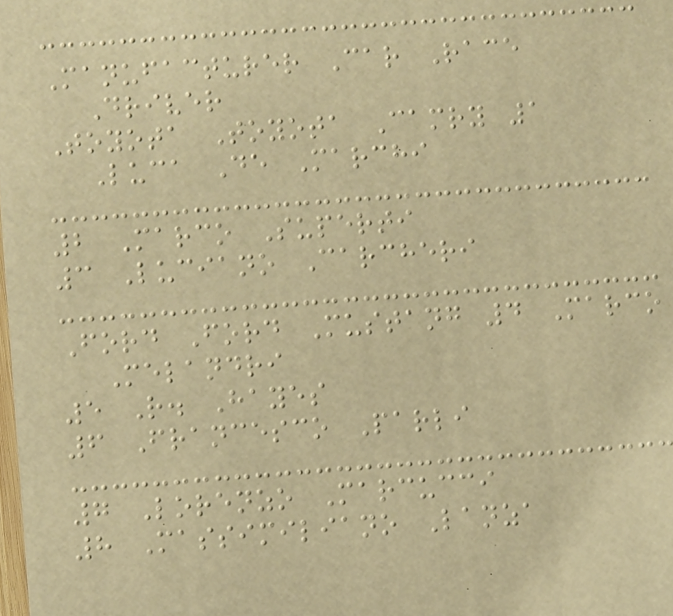Manufacturer Car Race
Driver
Toyota Toyota Camry 1
Luca De Marchi
2 Marco Superti
3 Luciano Carcheri
Ford Ford Mustang 4 Marco
Melandri
5 R. Hayes
6 Francesco Parli
7 Lorenzo Marcucci
8 Massimiliano Lanza
